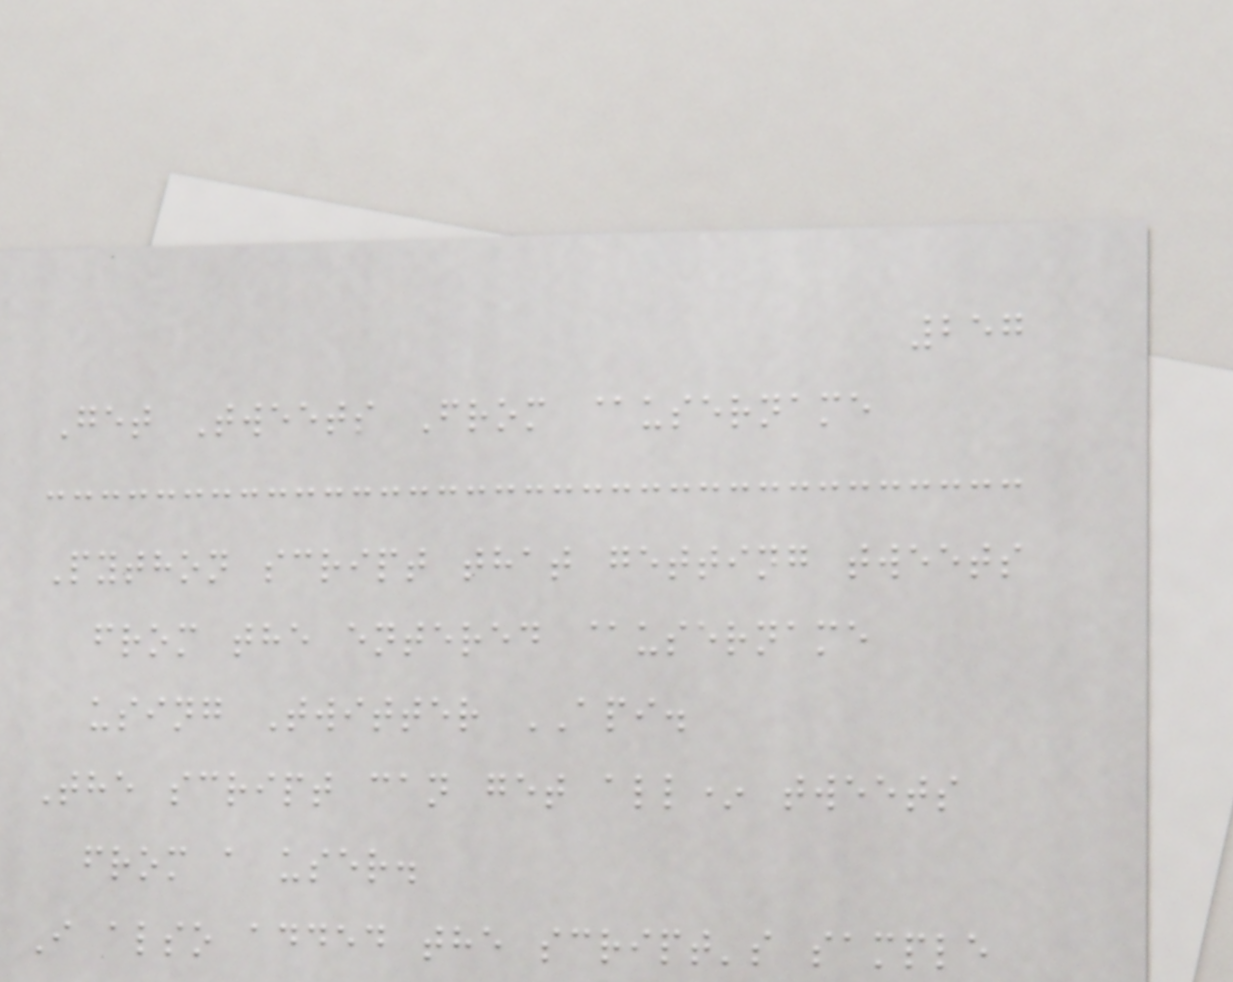257
Get Tweets From @username
Python script that getting tweets
from the entered @username
using Twitter API.
The script can get all* tweets
from a user.
I also added the script's sample
